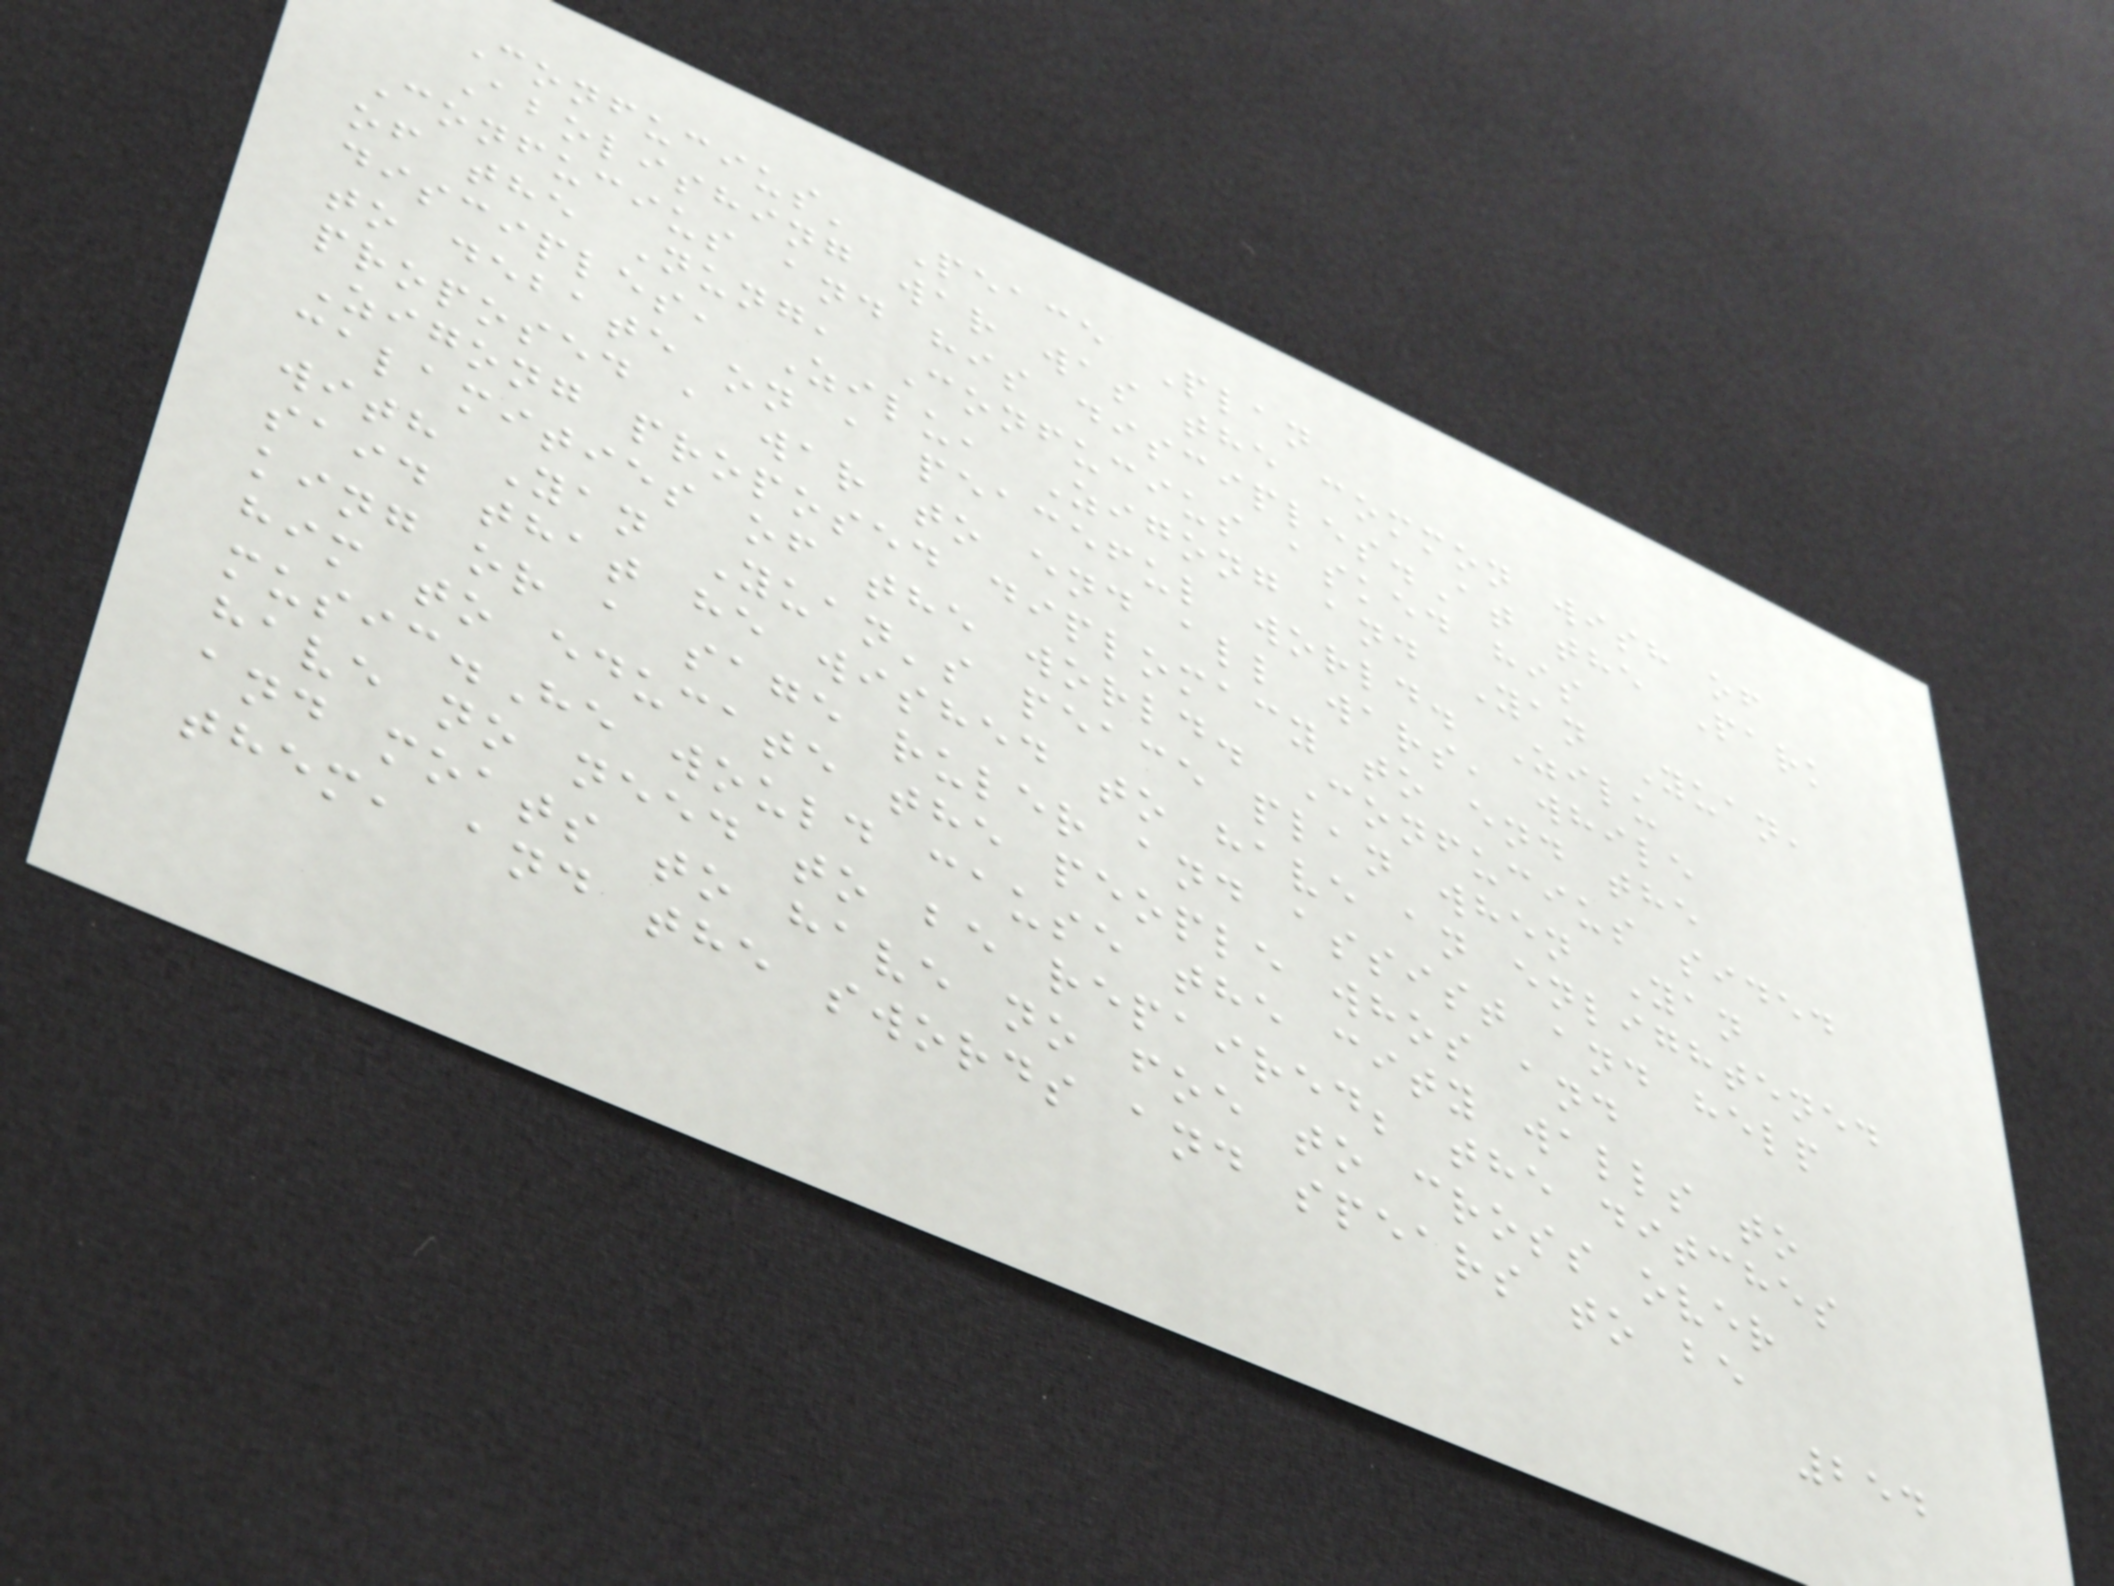Confucius' Peace Plan
Abolishing war was the common wish of
Confucius and his disciples.At the Park
of the Nung, Confucius asked his
disciples, Zilu, Zigong and Yan Yuan,
to debate on a peaceful world. Zilu
proposed a war to end all wars, while
Zigong proposed diplomacy to end the
calamities of the world. Confucius sided
with Yan Yuan's peace plan when Yan
said that he wished to have an enlightened
king or a sage ruler and assist and help
him to educate the people whos and
music.He would cause the city walls to
have no need to be repaired; the ditches
and moats to have no foe to cross over
them, and the swords and spears to be
254
